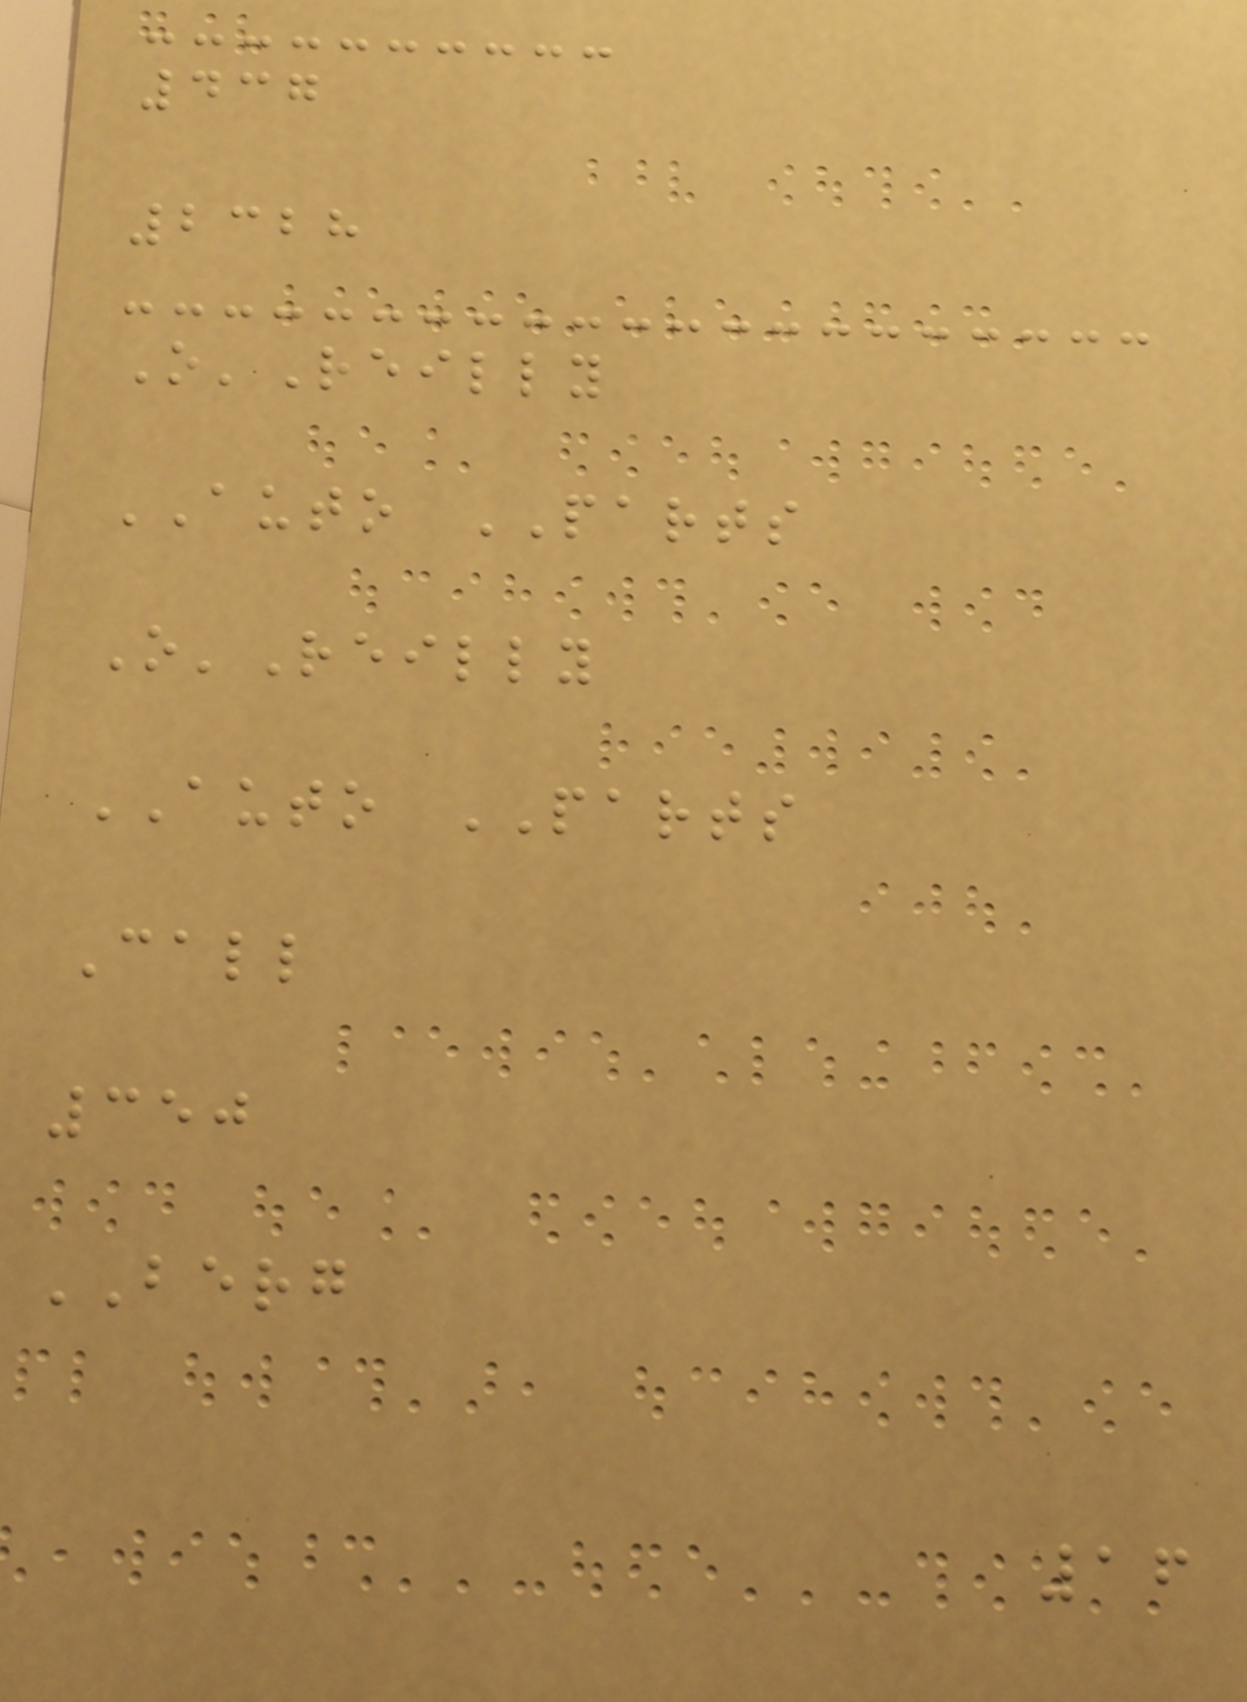437
2328
O'Reilly
AUTO PARTS
O'Reilly
AUTO PARTS
Call
350
BERG
16
